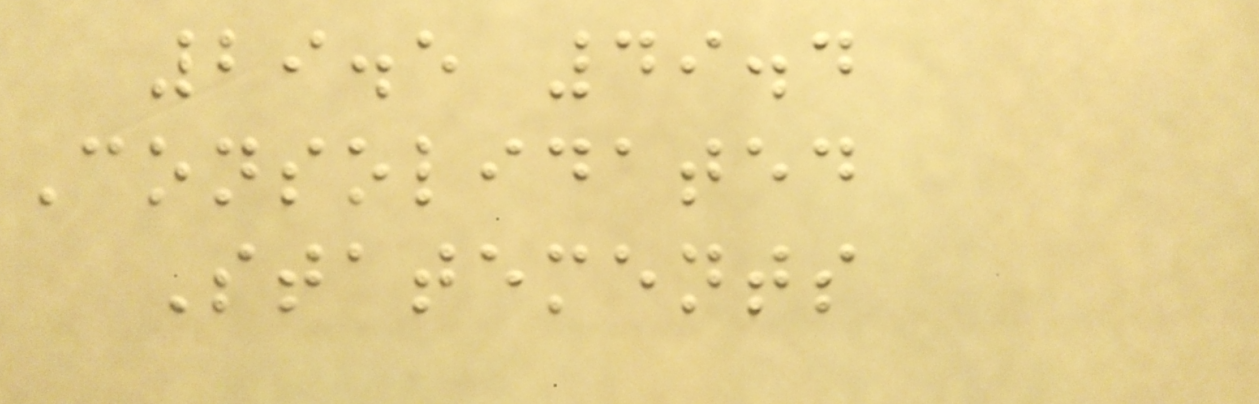29.5 49.4
Consolidated
Statements
